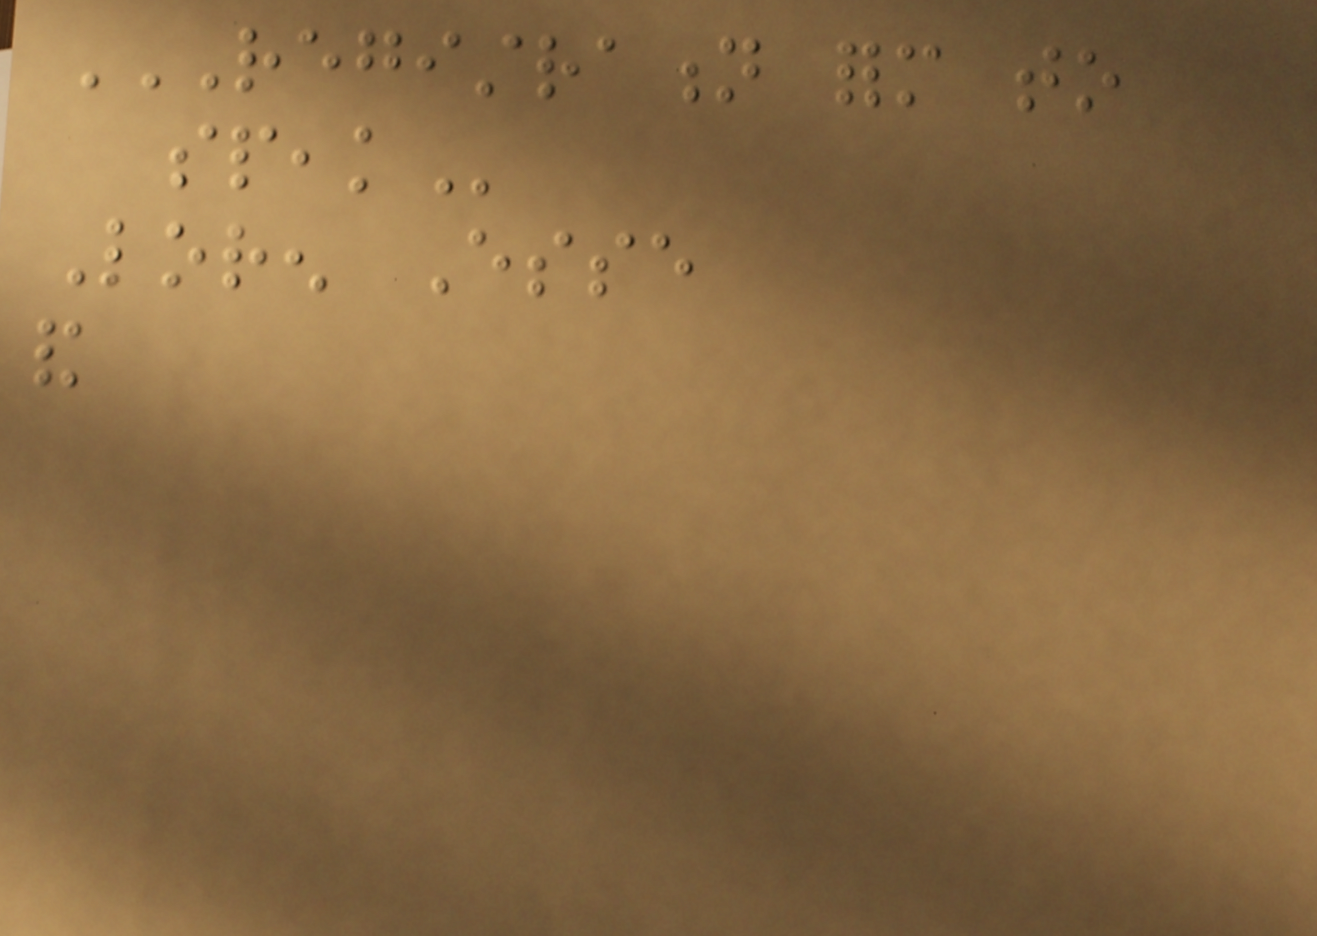REGISTRATION FORM TO
SPEAK
Loren Esse
and
